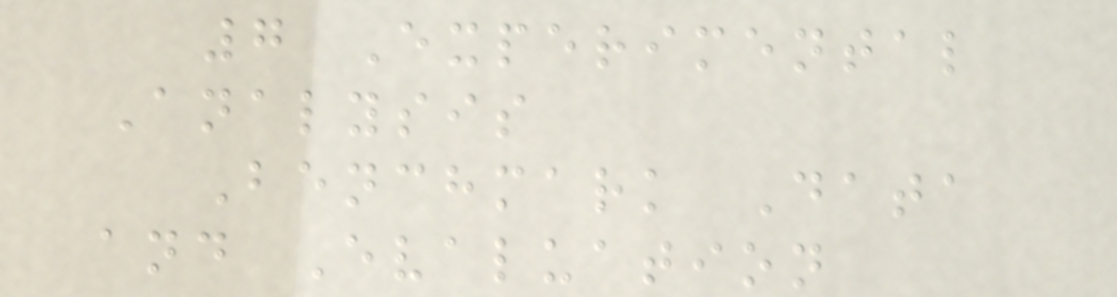7 Experimental
Analysis
Benchmark Data
and Evaluation
